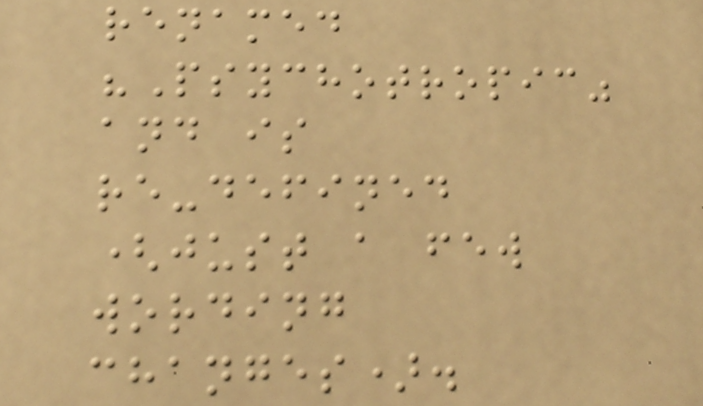renamed
"Psychotropic"
and is
re-defined
(just a few
wording
changes).
